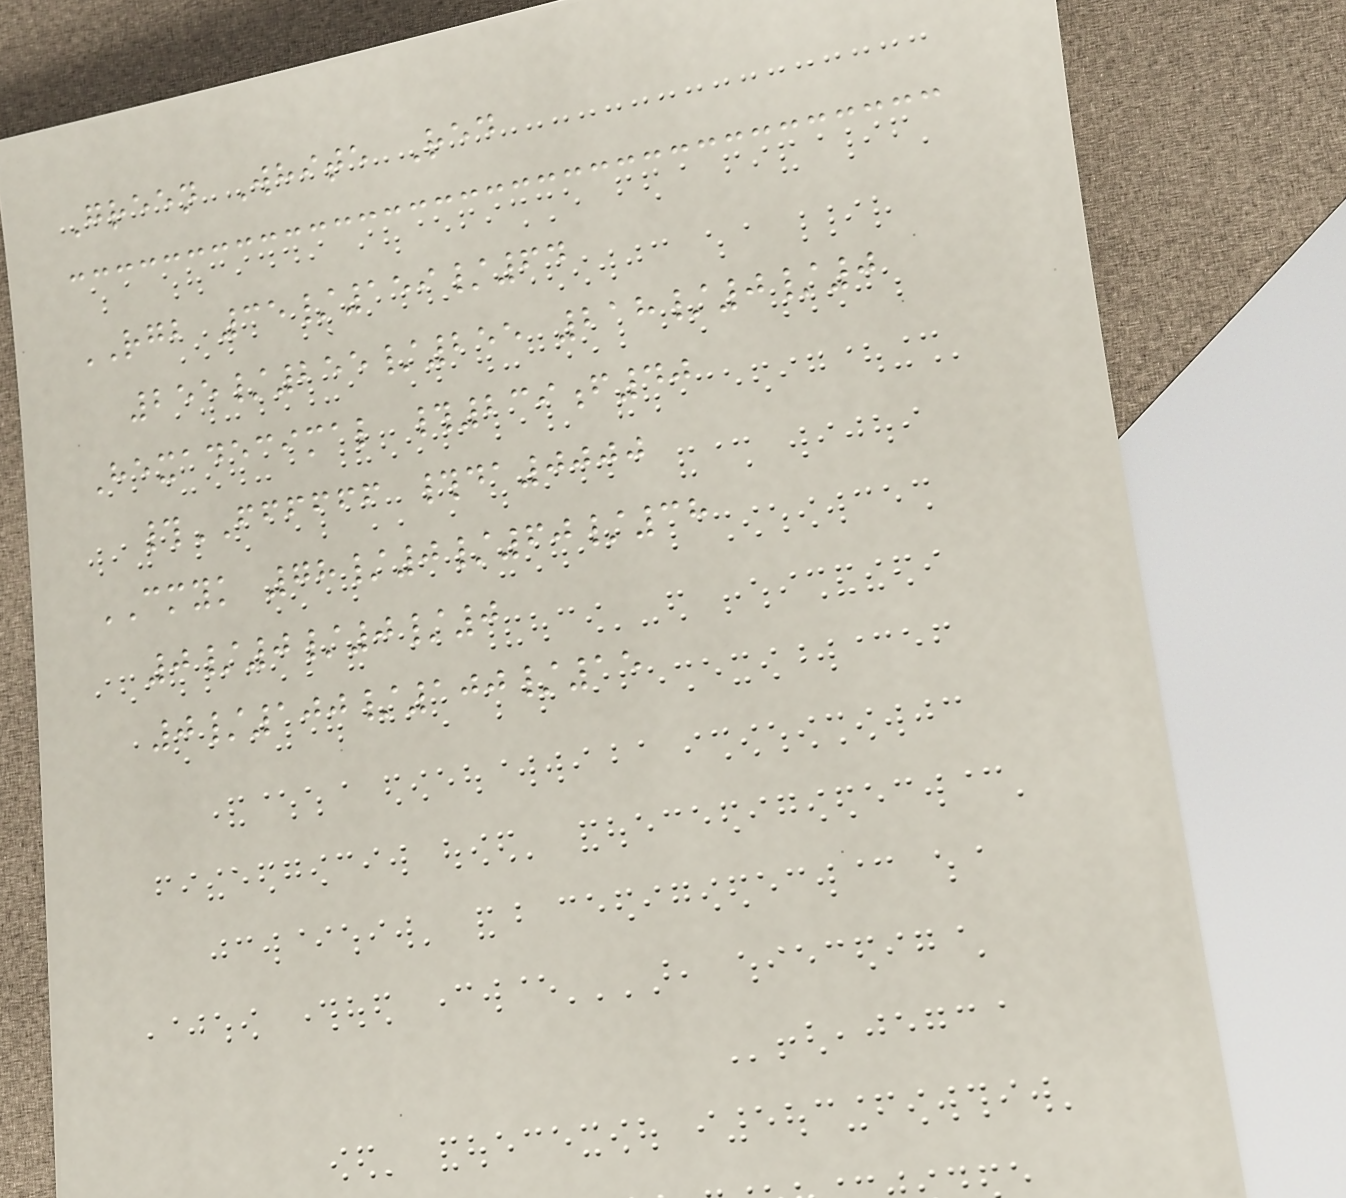Green White Red
RGB 35/159/64
255/255/255 218/0/0
Hexadecimal #239f40
#FFFFFF #da0000
CMYK 78/0/60/38
0/0/0/0
0/100/100/15
